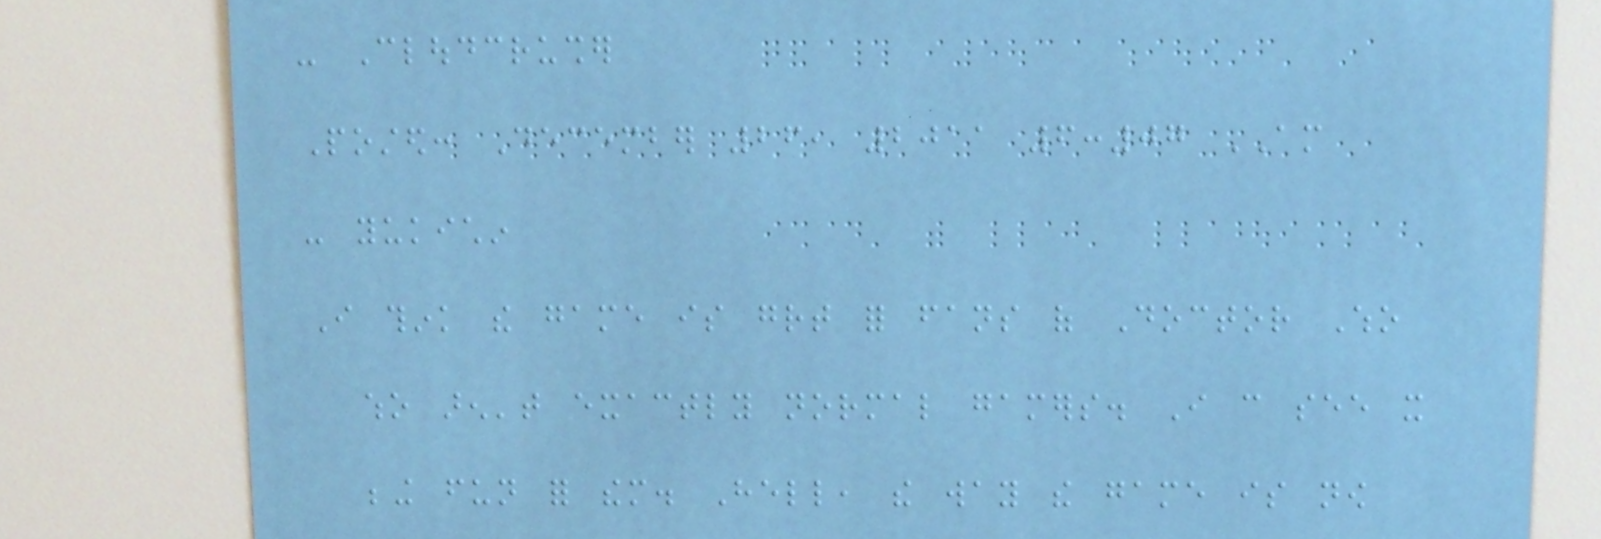- Cloudcrusher
Posted: December 26, 2011 6:07 AM
- yukichin
I think the game is great for fans of Doctor Who
who aren't exactly normal gamers. I can see it
being fun for them. Hell, the way the game is now
